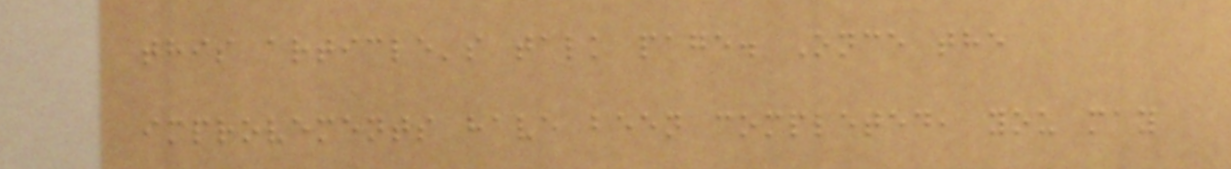this article's talk page. Once the
improvements have been completed, you may
